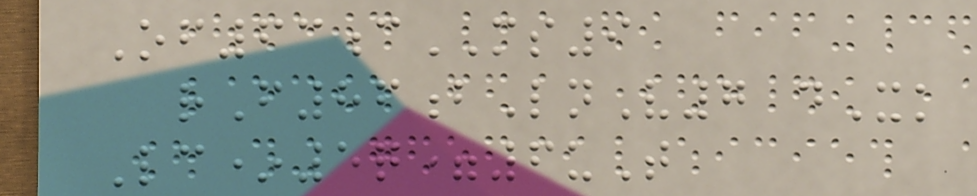Of63cMS9
rF86bLnV7 dXk
Lc*5q=6uT
